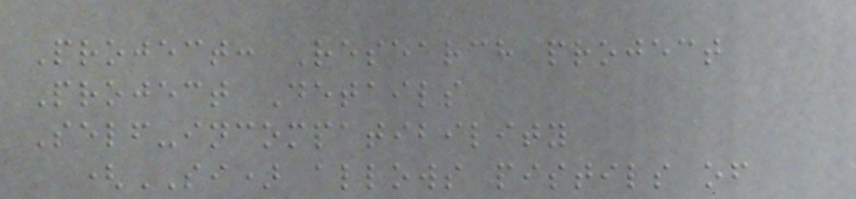Project: Research project
Project Details
Self-incompatibility
(SI) allows pistils of
